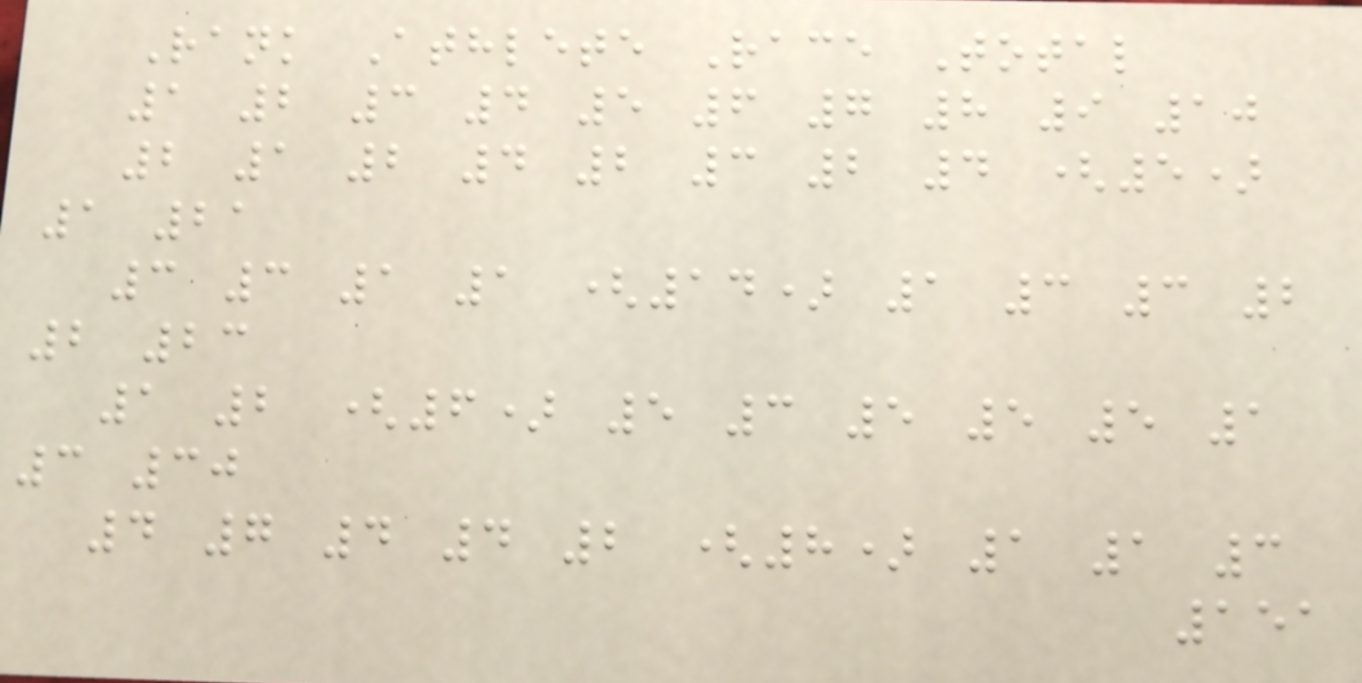Rank Athlete Race Total
1 2 3 4 5 6 7 8 9 10
2 1 2 4 2 3 2 4 (5)
1 21
3 3 1 1 (14) 1 3 3 2
2 23
1 2 (6) 5 3 5 5 5 1
3 30
4 7 4 4 2 (8) 1 1 3
151
